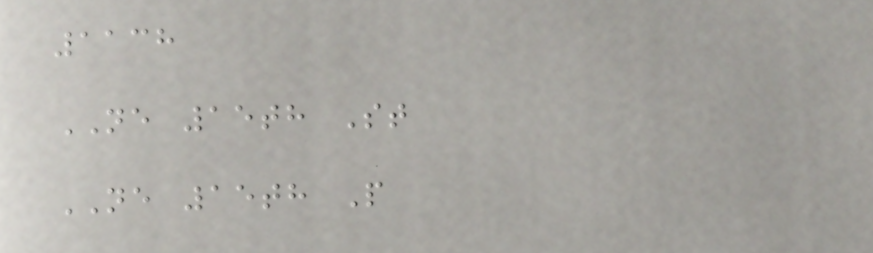1138
NE 15th St
NE 15th P
